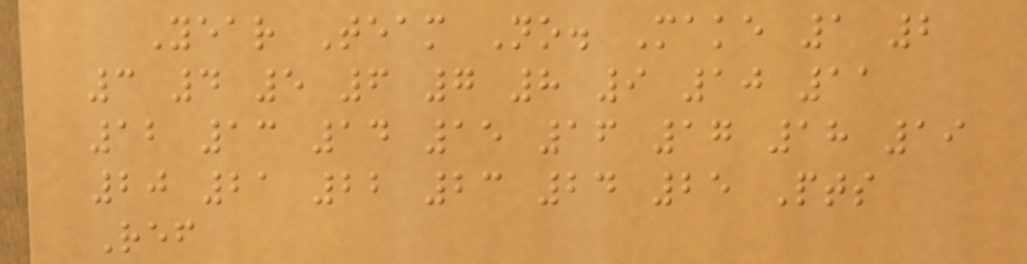Year Team No. Make 1 2
3 4 5 6 7 8 9 10 11
12 13 14 15 16 17 18 19
20 21 22 23 24 25 Pts
Ref
